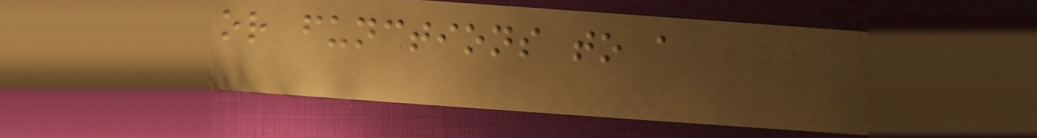or functions to a
